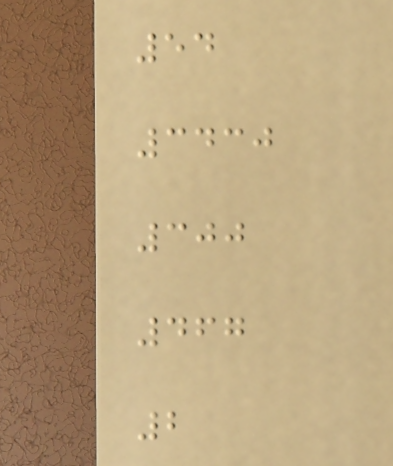54
3430
300
467
2
